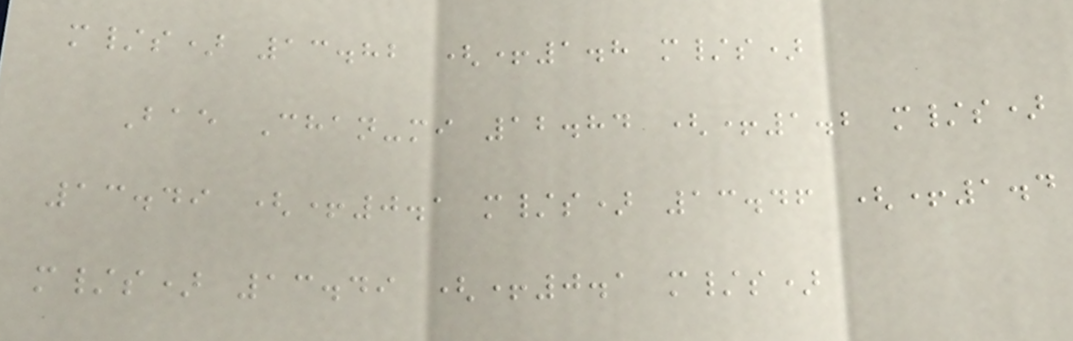m/s) 13.82 (+1.8 m/s)
Bae Chan-mi 12.84 (+1.2 m/s)
13.49 (+0.1 m/s) 13.46 (+1.4
m/s) 13.49 (+0.1 m/s)
